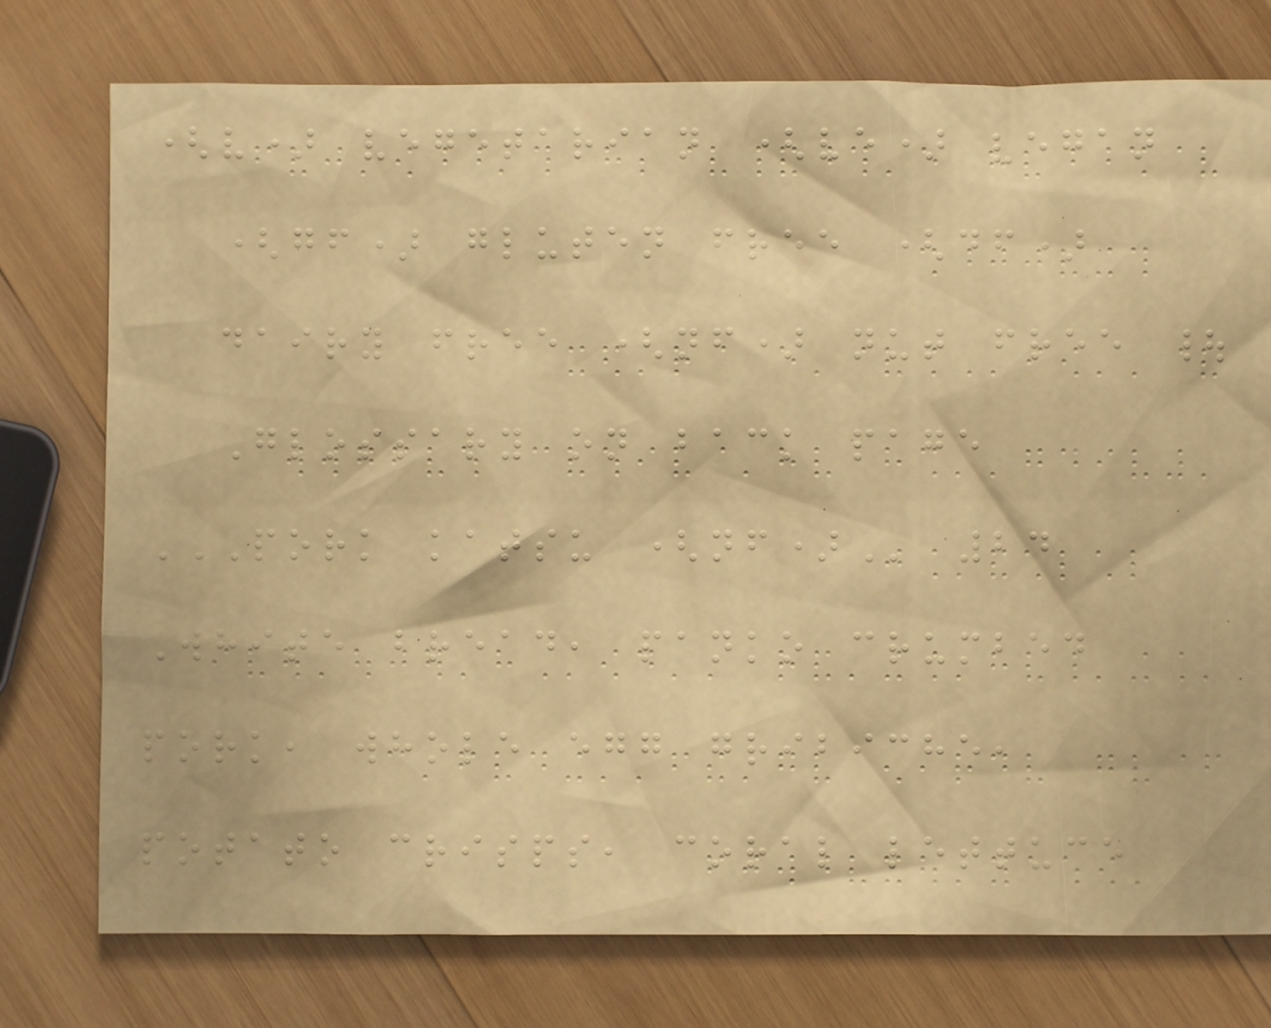(v) vegetarian (ve) vegan
(gf) gluten free (df)
dairy free (nf) nut free |
Glossary on back page
PORK KATSU (NF) 24
White bread, panko crumbed
pork, whole egg gribiche,
potato crisps, coral lettuce
